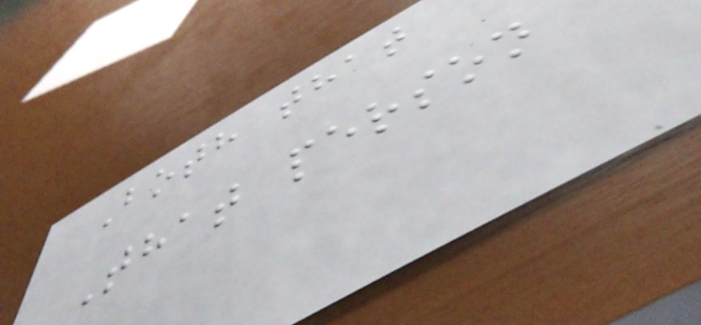Both that
That person
